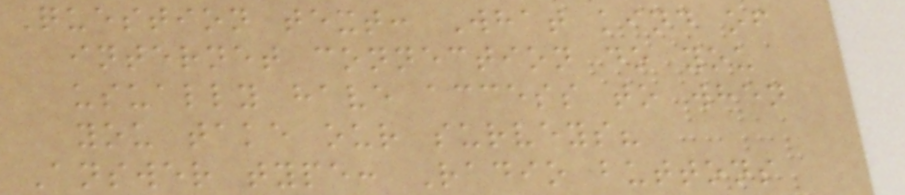Question text: What kind of
internet connection do you
usually have access to when
you take our surveys?
Answer type: Radio buttons
